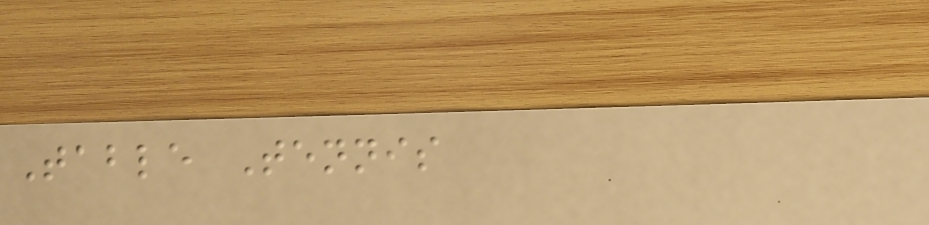Table Tennis
